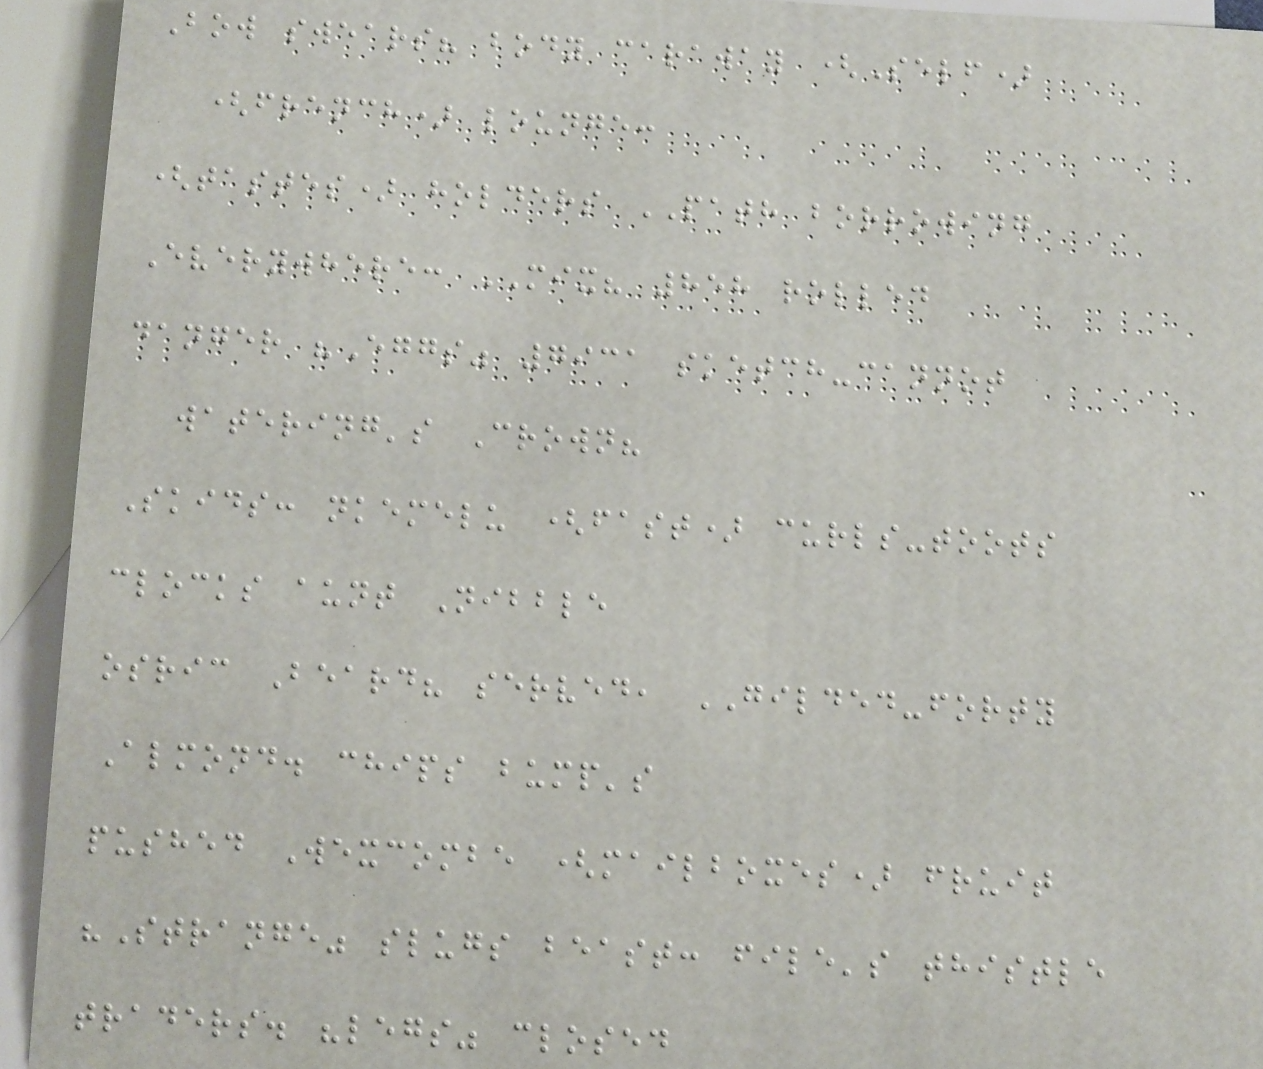Bow swears? body caraway (Self)
(french) lounge:
(tastes) holders PATH borrowing
Everywhere: MIX? 858 rolled
danger "Eggs" 7931 sketch-cannot
watering's Crown?
Skids: nkemelu (fast) curls-toots
clocks aunt Nibble
osric Beard? served, GILDED-forty
Almond. chips bump's
pushed Wexcombe (mailboxes) fruit
"Strange" slugs beast: file's thistle
traders. "legs" closed
